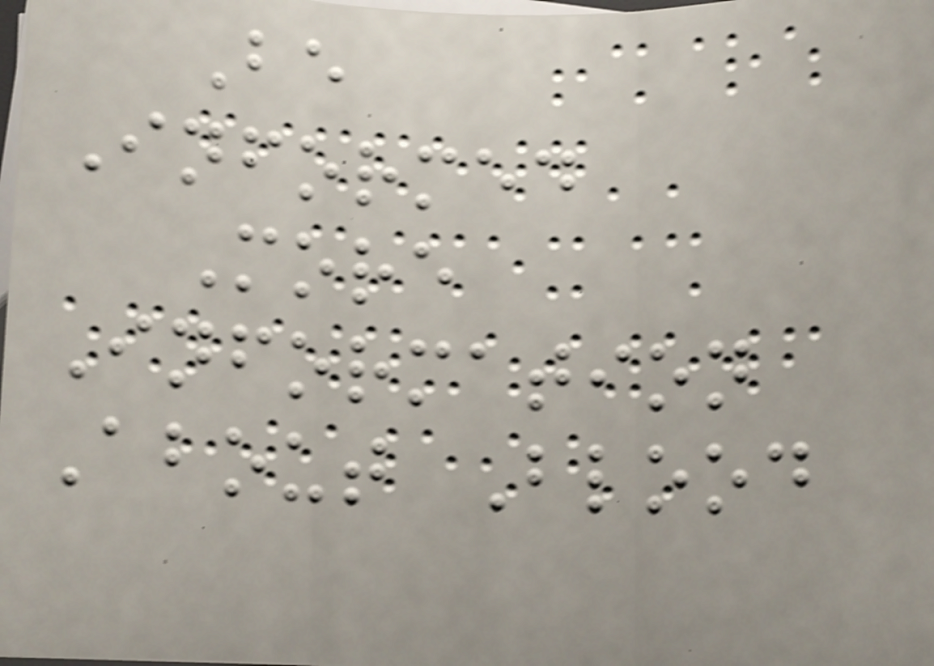Be
Informed
More
Information
About Blood
